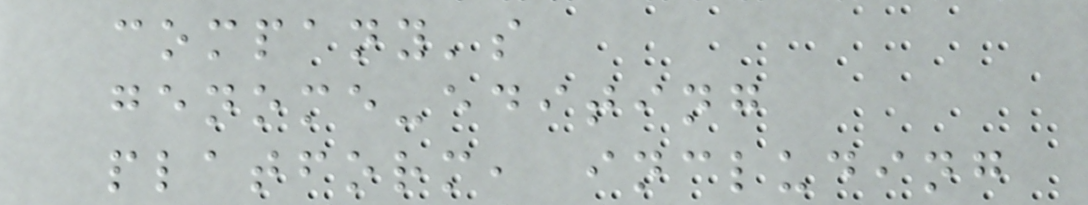company's
genome-editing
platform, including
